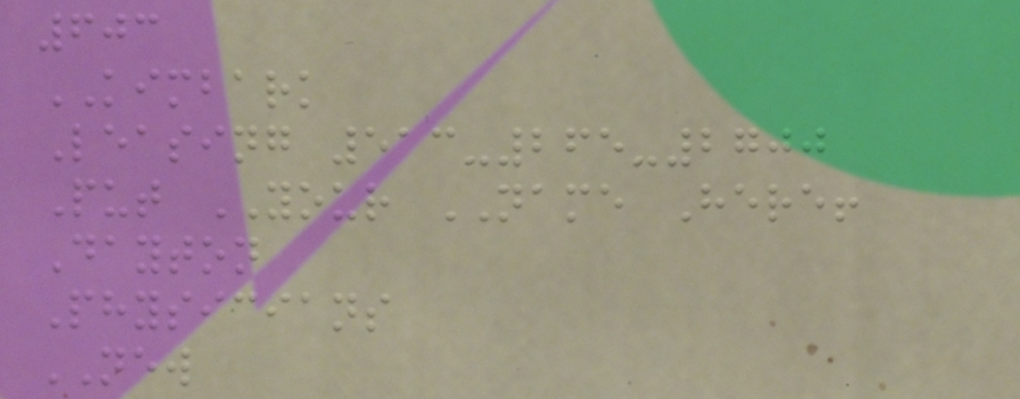603
KIMBARK
Leasing 513-265-2700
Put YOUR NAME Here!
Dayton
Physicians
NEW
